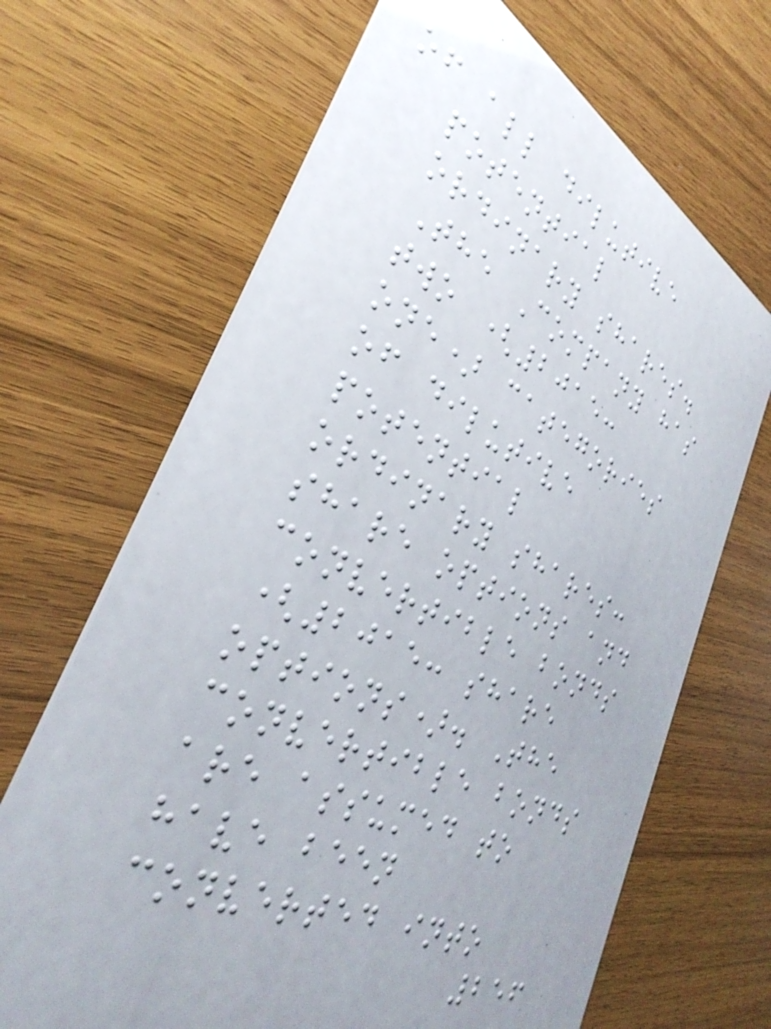of all dilutive
potential
ordinary shares.
The Company has
two (2015:
one) categories
of dilutive
potential
ordinary shares:
share options and
convertible bonds
(2015: share
options). The
convertible bonds
are assumed to
have been
converted into
256
